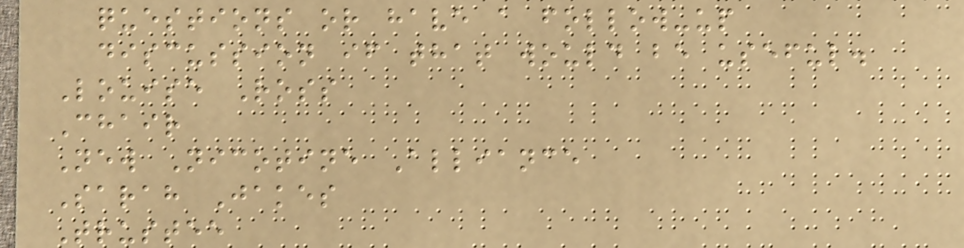questions or have a follow-up
discussion if that would be useful.
Louise Ross
Chair
New Nicotine Alliance
Sarah Jakes
Trustee
